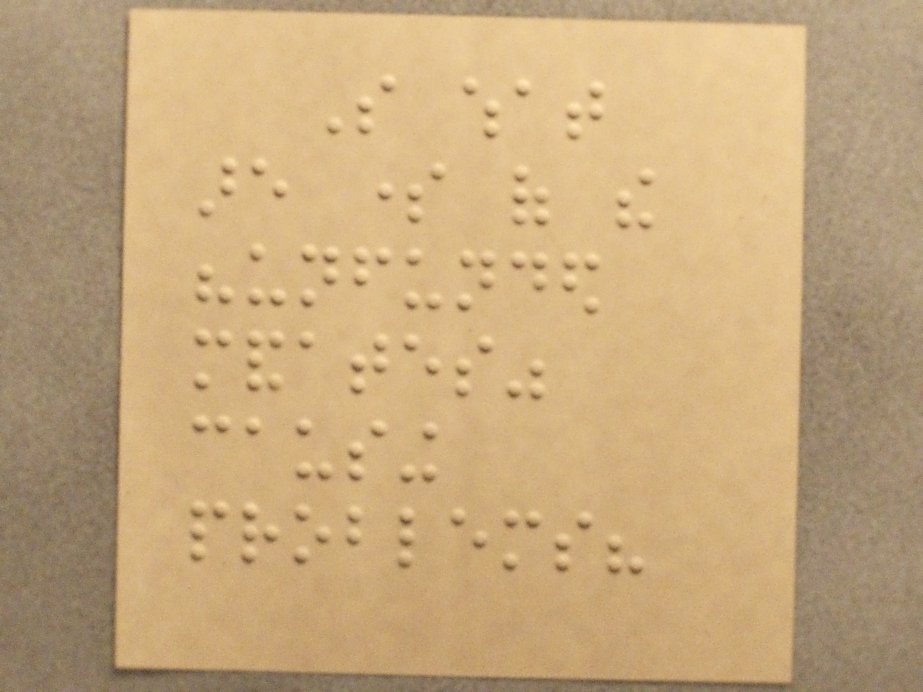So what
are some of the
"unfunded
mandates"
causing
problems?
